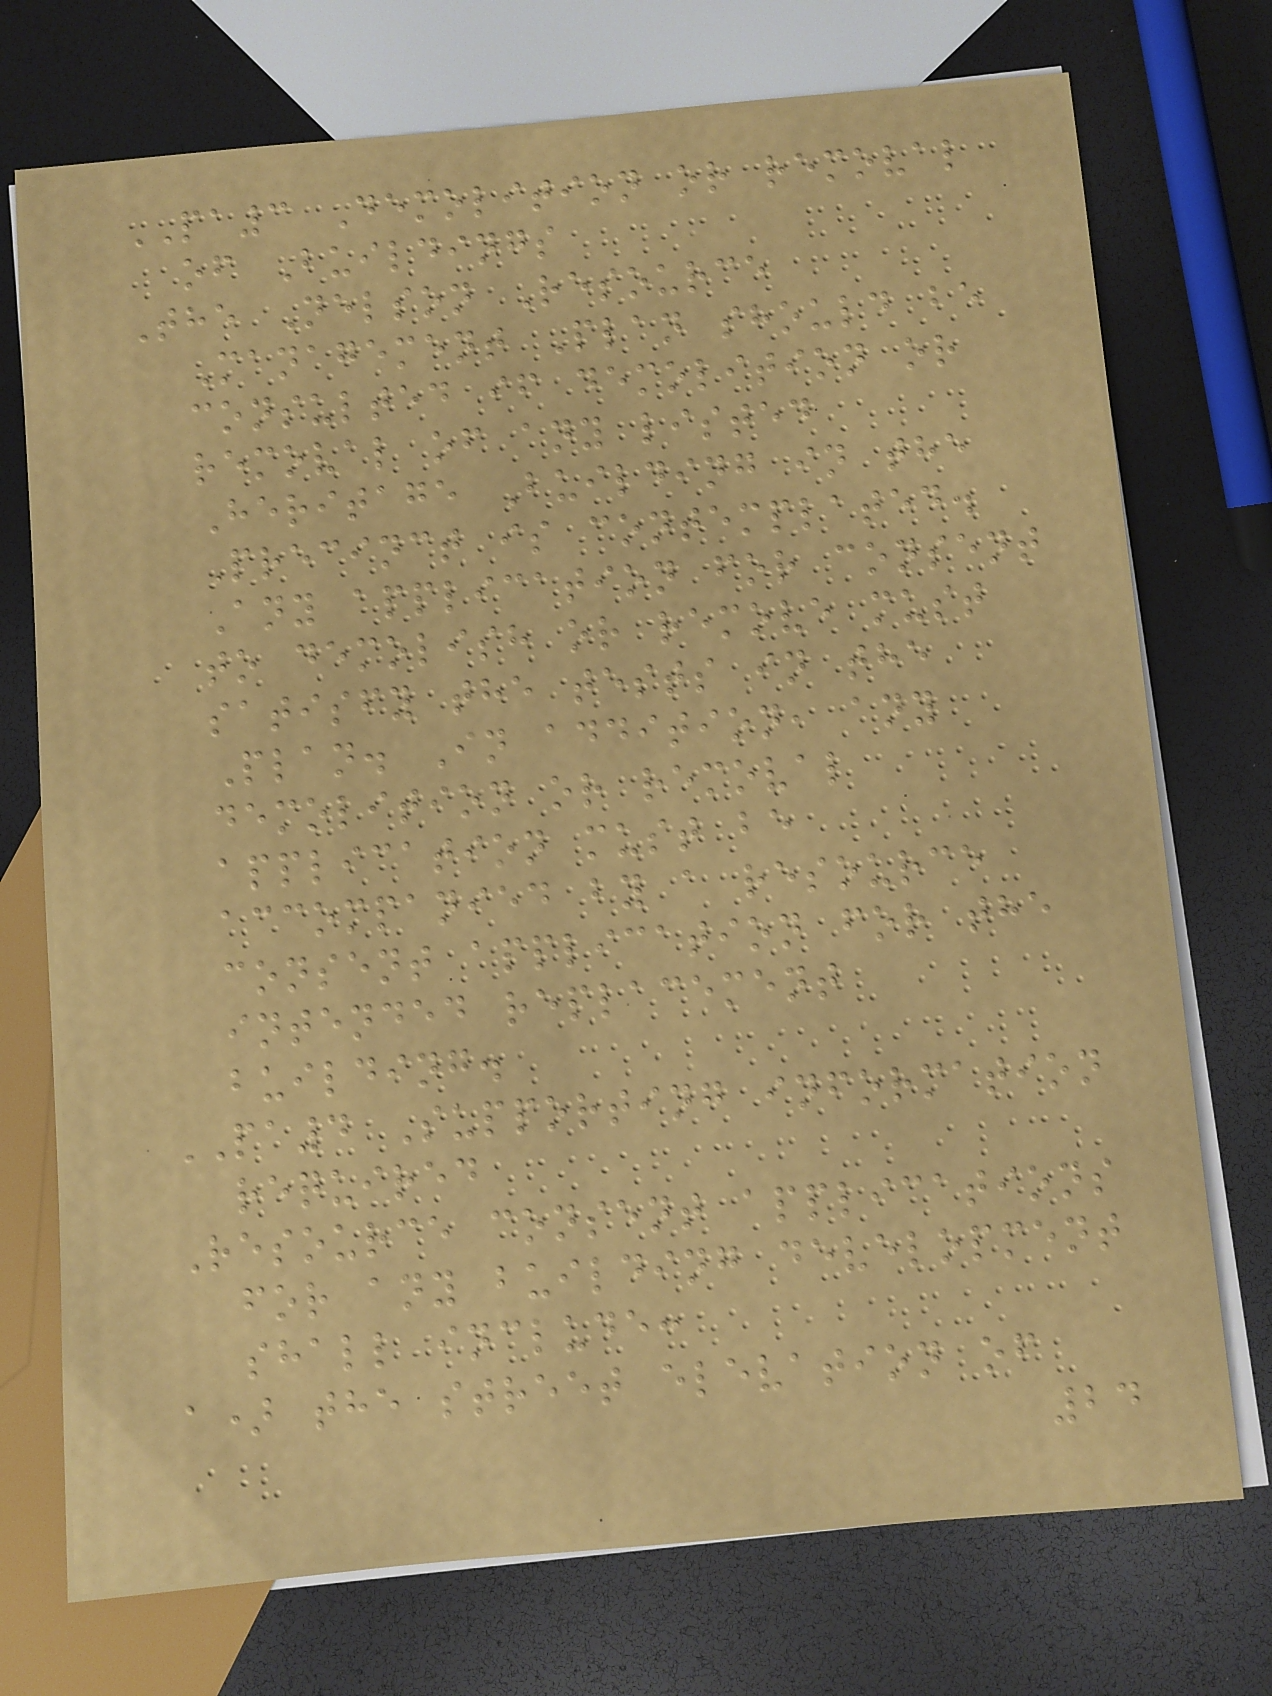PA3 Demolition or removal
of Buildings
The Nelson Resource
Management Plan should be
consulted if demolition or
removal of any listed
Heritage Building in the
Precinct is contemplated.
Any application for consent
to demolish or remove must
satisfy the tests in the
Plan. In addition, any
demolition or removal
application must be
accompanied by a resource
consent application for the
intended replacement
building.
PA4 Supporting information
required
Resource consent applications
for any building development
shall include:
a) the street elevation of
24
